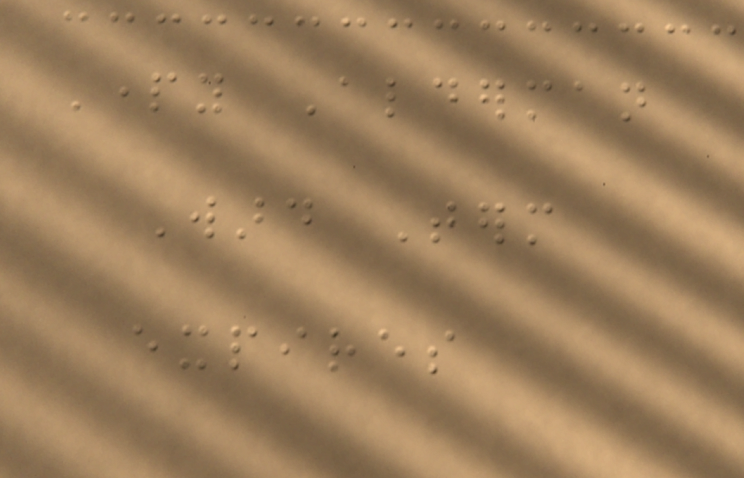Party Alderman
Ward Term
expires
